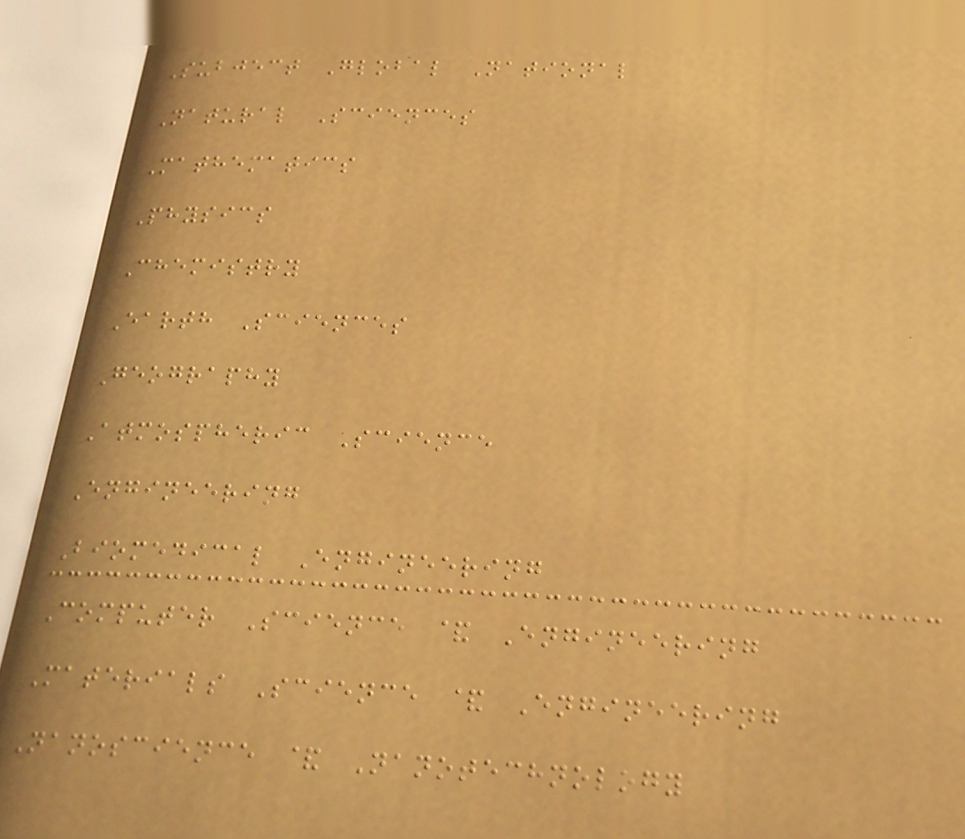Subject Global National
Natural Sciences
Mathematics
Physics
Chemistry
Earth Sciences
Geography
Atmospheric Science
Engineering
Biomedical Engineering
Computer Science & Engineering
Materials Science & Engineering
Nanoscience & Nanotechnology
